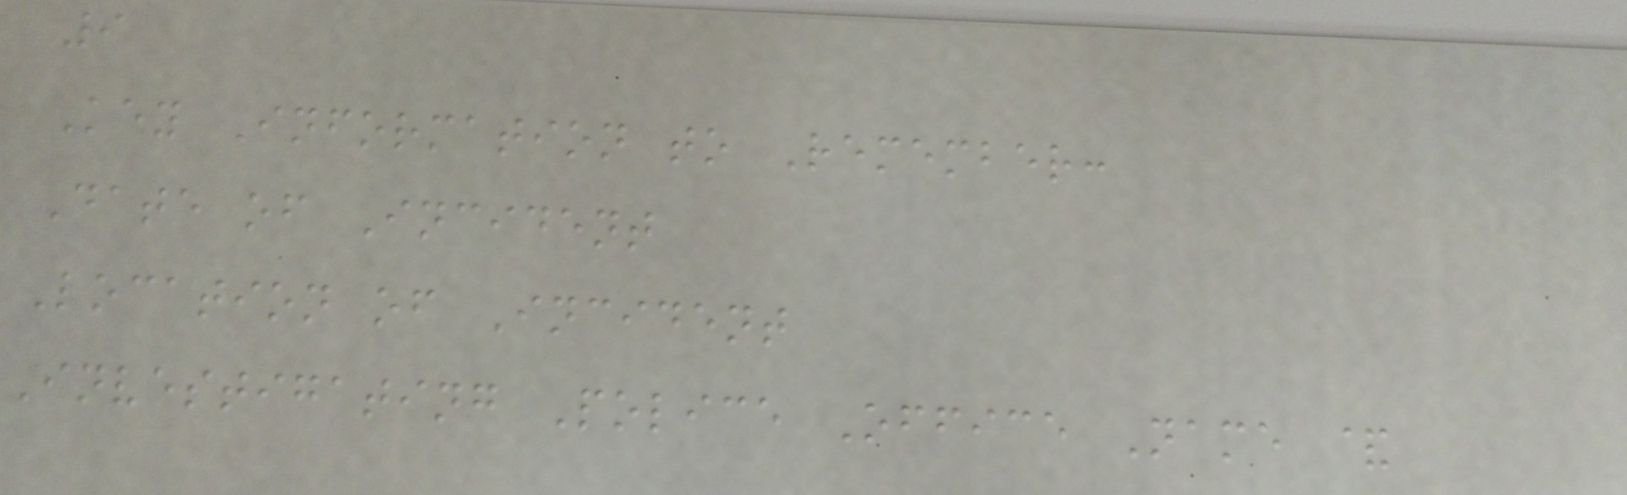9
Key Information to Remember:
Date of Incident
Location of Incident
Investigating Police Office Name &
